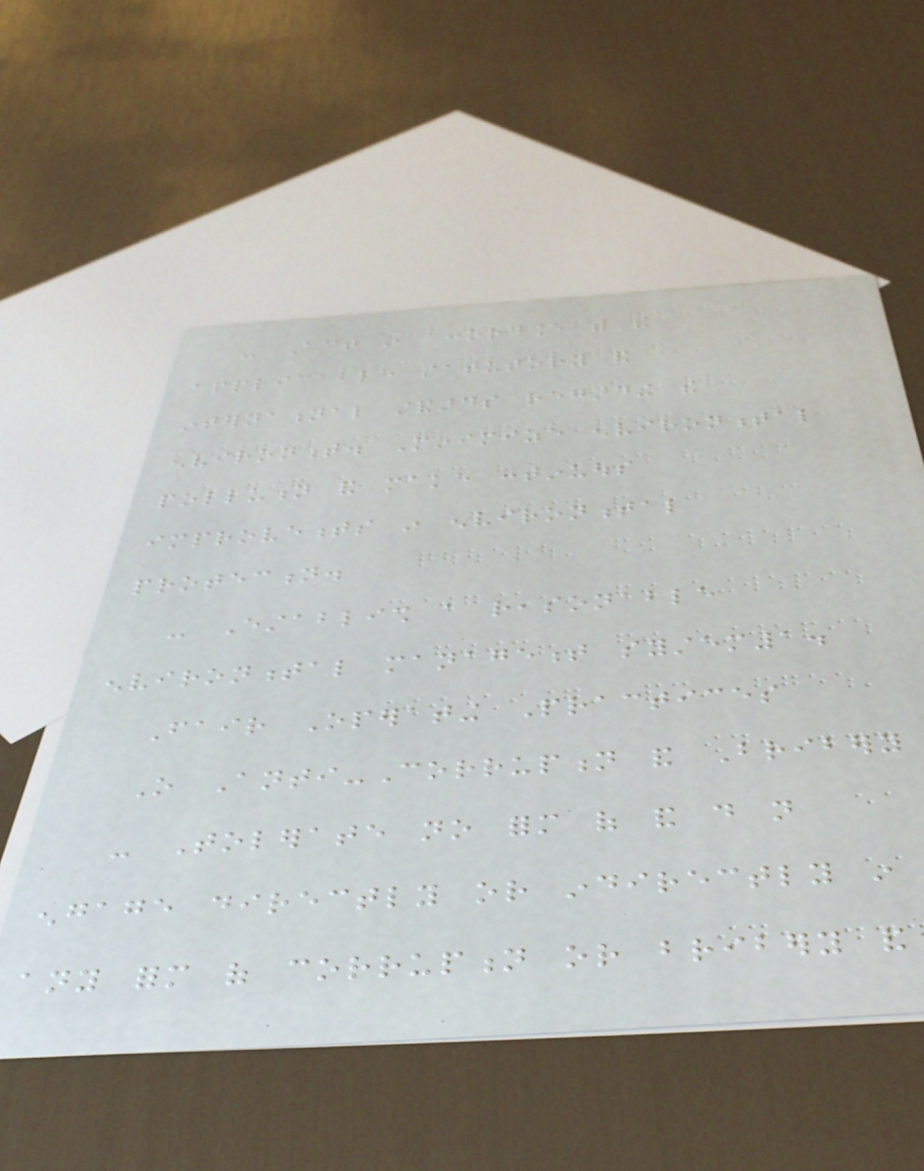- Act in accordance with the
applicable statutory and
international standards regarding the
environment. Minimize environmental
pollution and make continuous
improvements in environmental
protection.
- Establish a reasonable
environmental management system1.
Fair Operating Practices
O Anti-Corruption and Bribery
- Tolerate no form of and do not
engage directly or indirectly in
any form of corruption or bribery and
